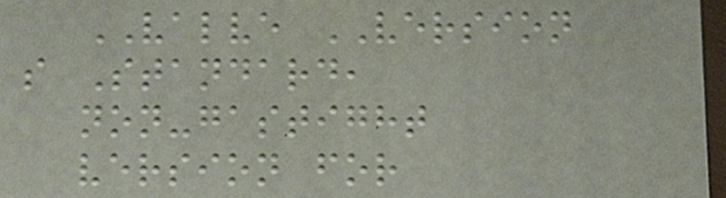VALVE VERSION
s Standard,
non-gastight
version for
